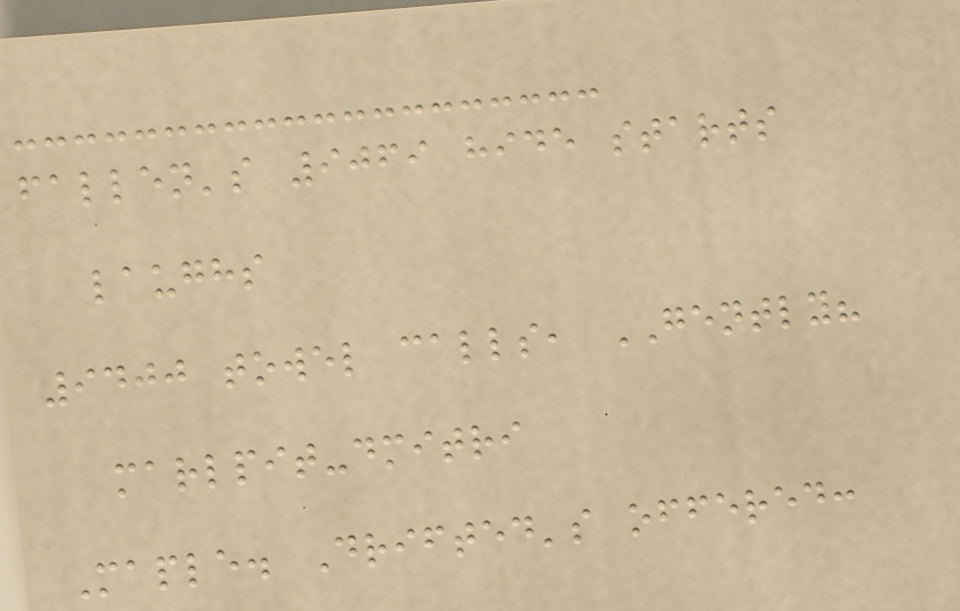fallen's 9069 hide starts
laughs
9400 towel calls, GENTLY?
marlpit-dmitri
Maple. Drifted's offered:
